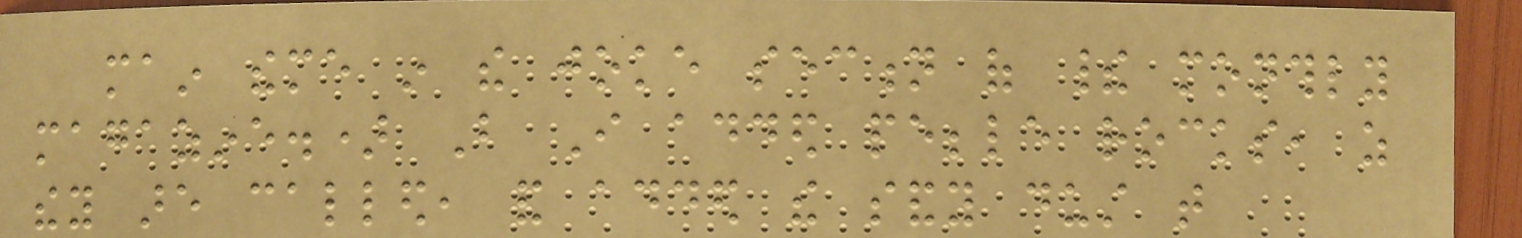main theme in the joke section of their monthly
magazine.) But I added pebble rocks, as
they are called, and added the sandy dust that
